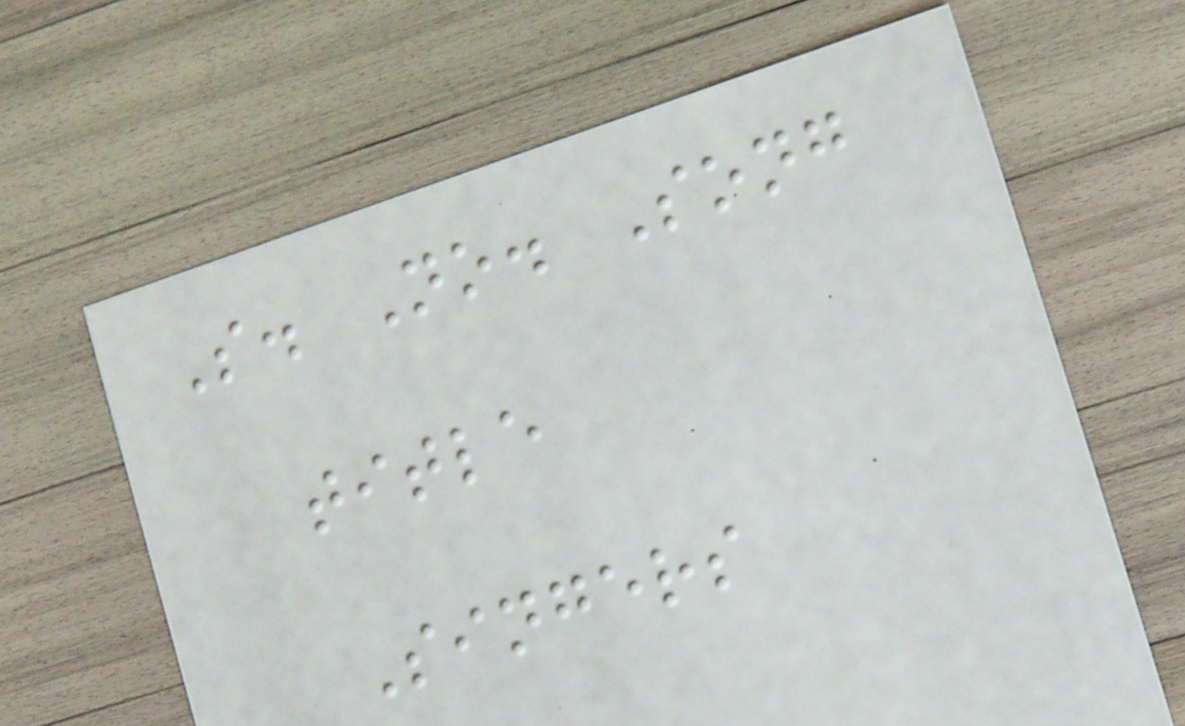S. No. Song
title
Singers
